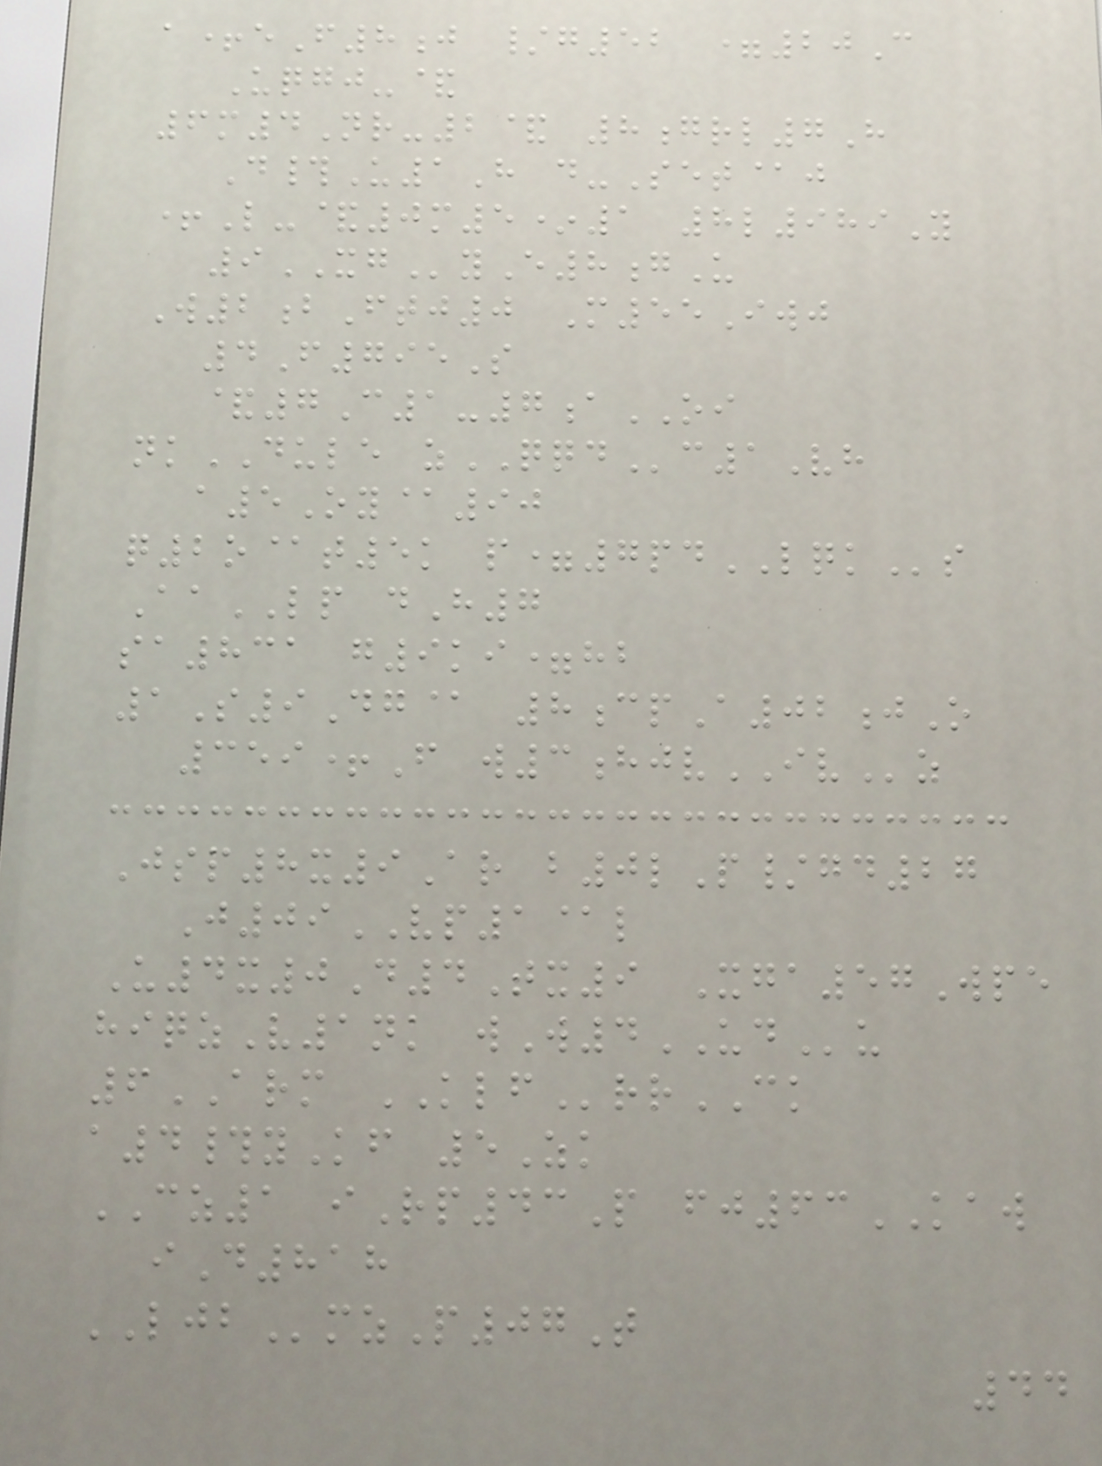a+eF8j /g52 =20C
Uqgj-&
6m4Nr-2& 8grl7H
D#U1H d-Set@j
+L-&0m5*1 8l989Y
9XGyE8gU
W2bFtj0 M55Iwj
4F795S
&7C1-7aOI
nkDULE zQQDc1Vh
a5Oy@90
q2o@t5k p=7pdLQKs
AaLP dH7
sa831 g9ki=hb
1S9Dg@ 8cpA02jO
359+F w3hjvIVz
Jsp8x9Ar b0lP/gd27
J09VP1@l
U4x0D4Tx9 Xga57Wpe
hiqzV1nk wW4UDu
6ARM KLFrrCK
a4#yKf 5Zk
CZ1 iRp43P fj63KAW
iD818
LJBmzP07T
44
